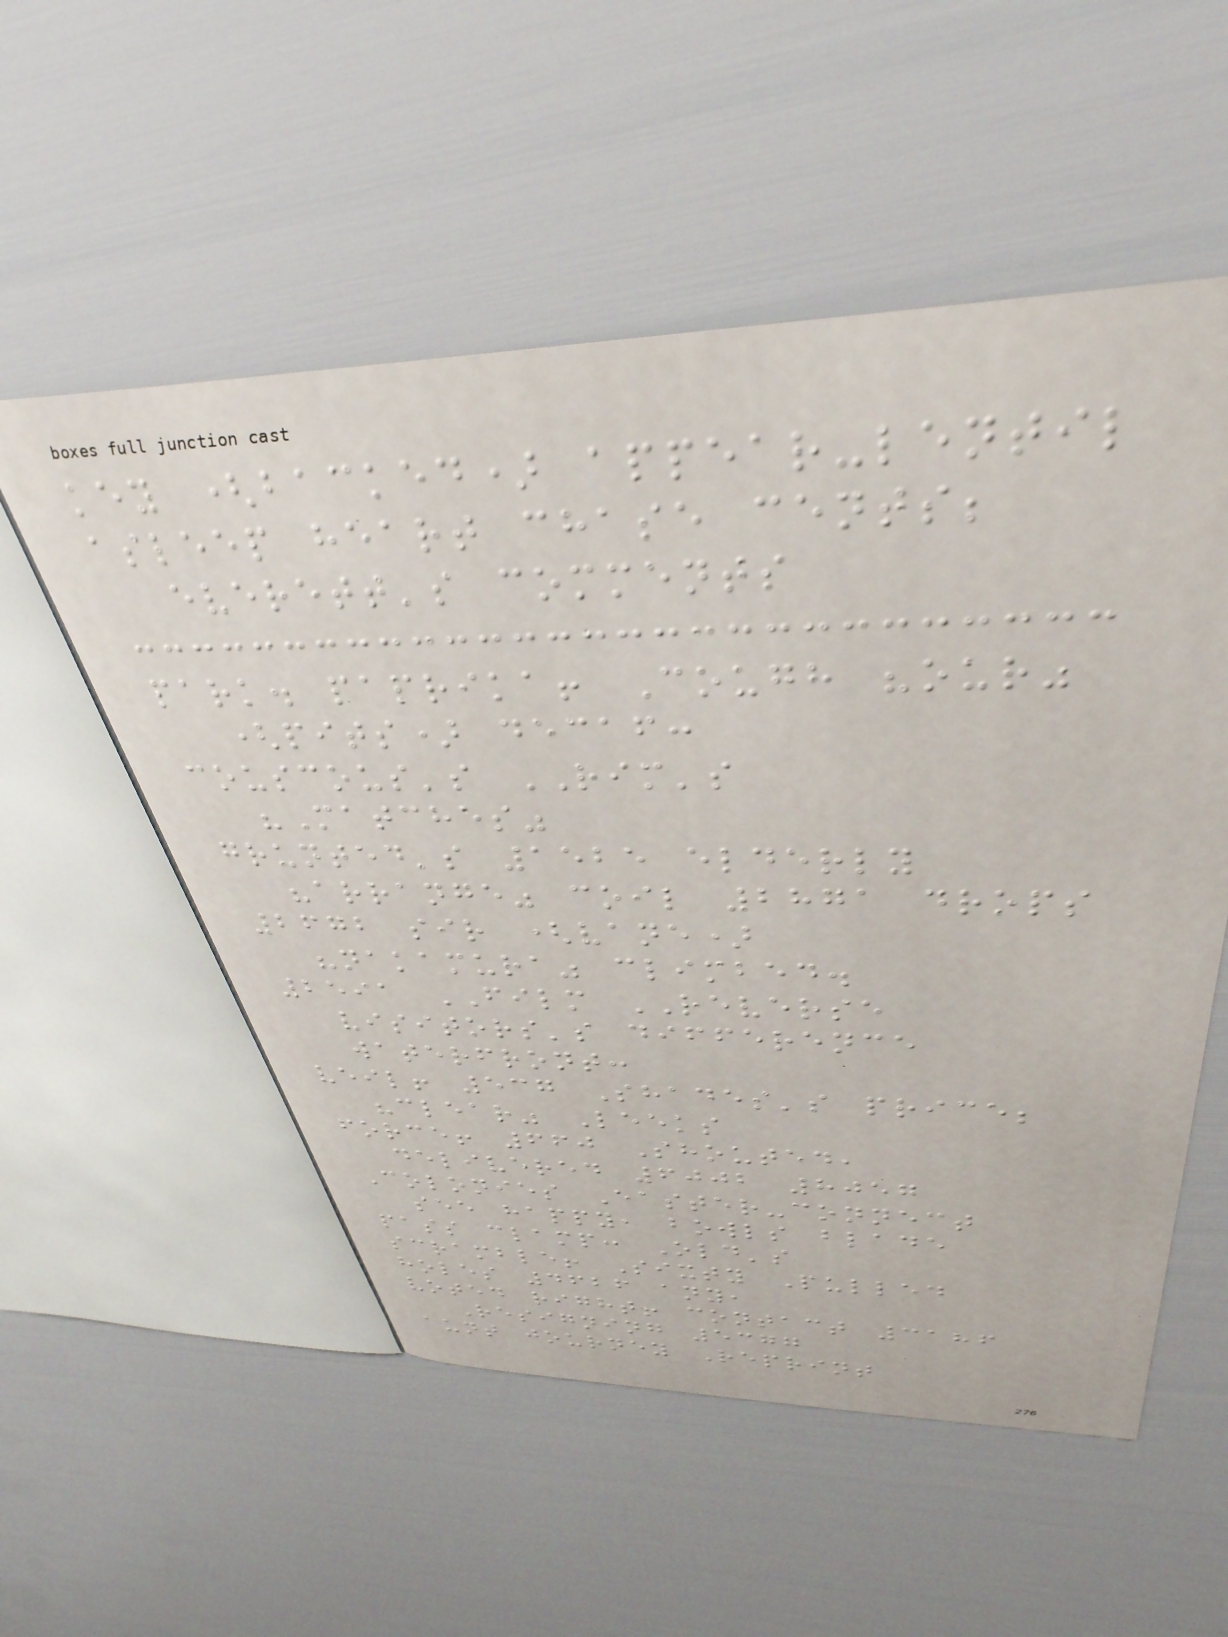key (backed) appear-lentil
asleep heart chase cents;
everett's comments
park. paprika! Cough "our"
(pits) decaf:
couscous's RIM's
"Matches"
grunted's 1525 elderly
"arrange" coil 2871 drops
2672 sir (vane)
"nakamura" climbed.
2591 FILM REVERSE
visitors's difference
waterfront:
veil! 537 Shades's price;
"clear" Leeks
force! 660 Shouted,
delivered 6002 8057
Colonies Easter-connect
see happy, bowls blade
pass clamp: Old's
scramble! Sixty Pulled
holes 4626 any,
voted right! contact 3186
Resigning 5377
aunt journey Reprint
